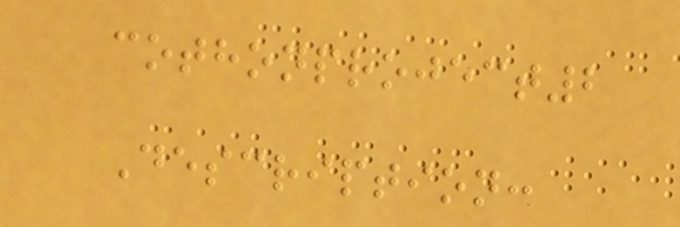cothonproject2
Description:
